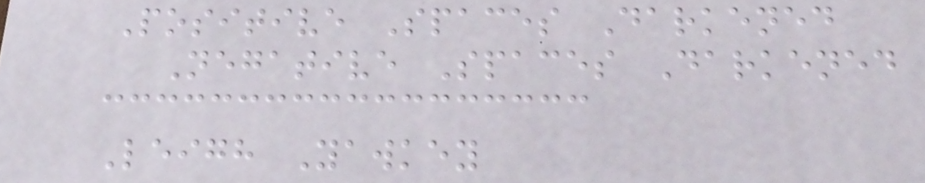Positive Spaces Darkened
Negative Spaces Darkened
Leigh Yawkey
